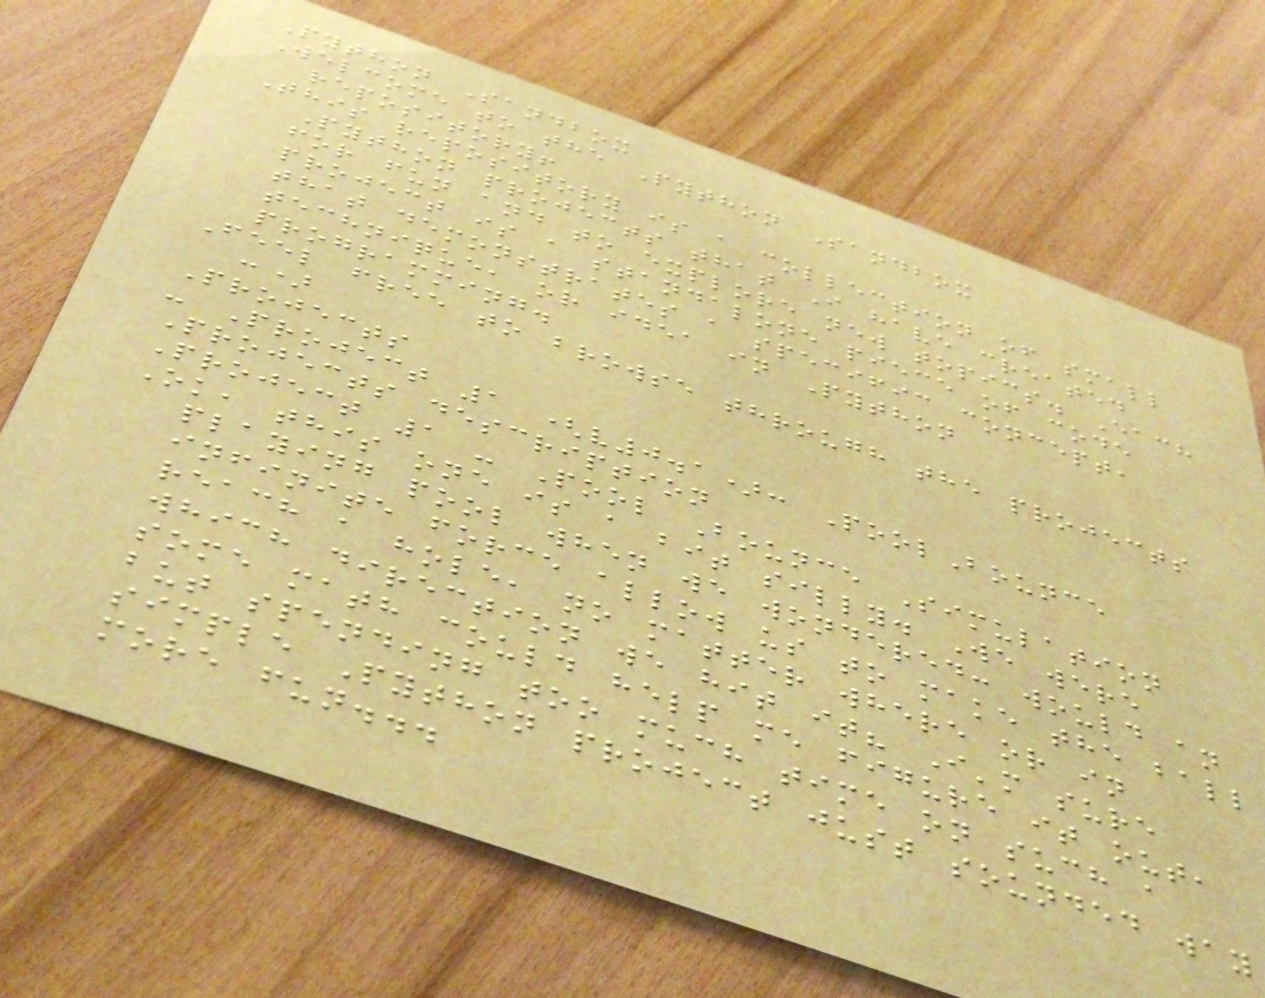Python Sandbox
Welcome to the Python Sandbox
repository!
This repository is a collection of small
Python projects that I have created
for fun and to explore new topics. Each
project is a standalone piece of code
that demonstrates a specific concept,
technique, or idea in Python
programming.
Feel free to browse through the projects
:)
Projects
- Project 1 (v0.1): PoolBounce
Projects description
Project 1 - Pool Bounce Simulation
Ok, this one is a bit silly. We were
playing pool when we wondered: would an
infinite force allow us to make the ball
reach a hole, no matter where or in
which direction we hit it? I'm sure
some math could help me figure it out,
but spending too much time on such a
simple Python project just sounded way
more fun...
